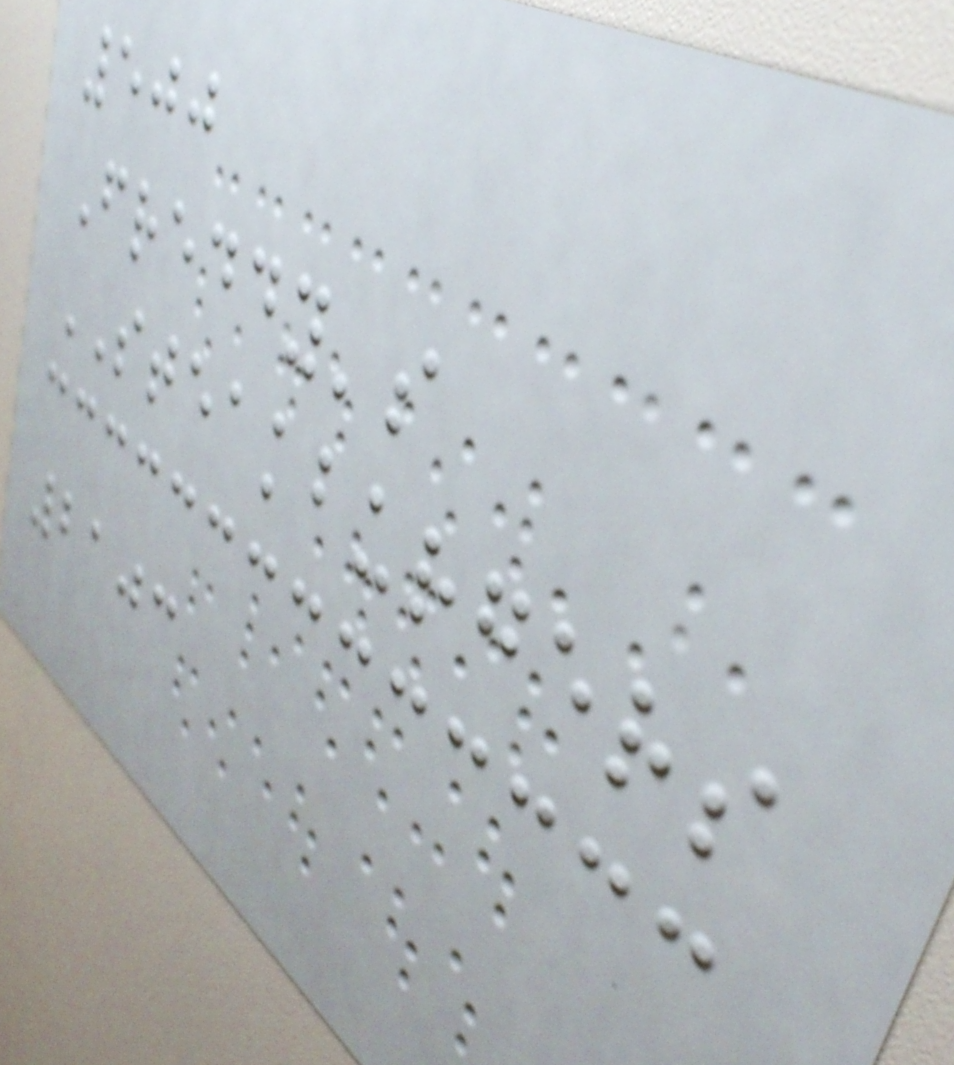500
Freddy's
STEAKBURGERS
2103
